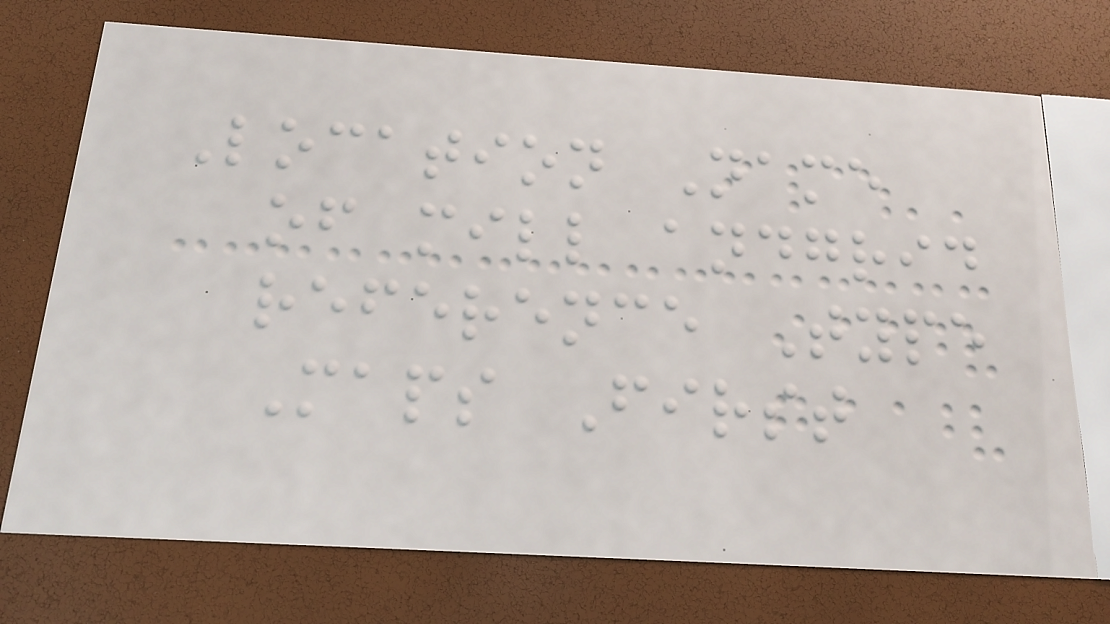Location Name
of mill andgrid
reference Type
Maps First
